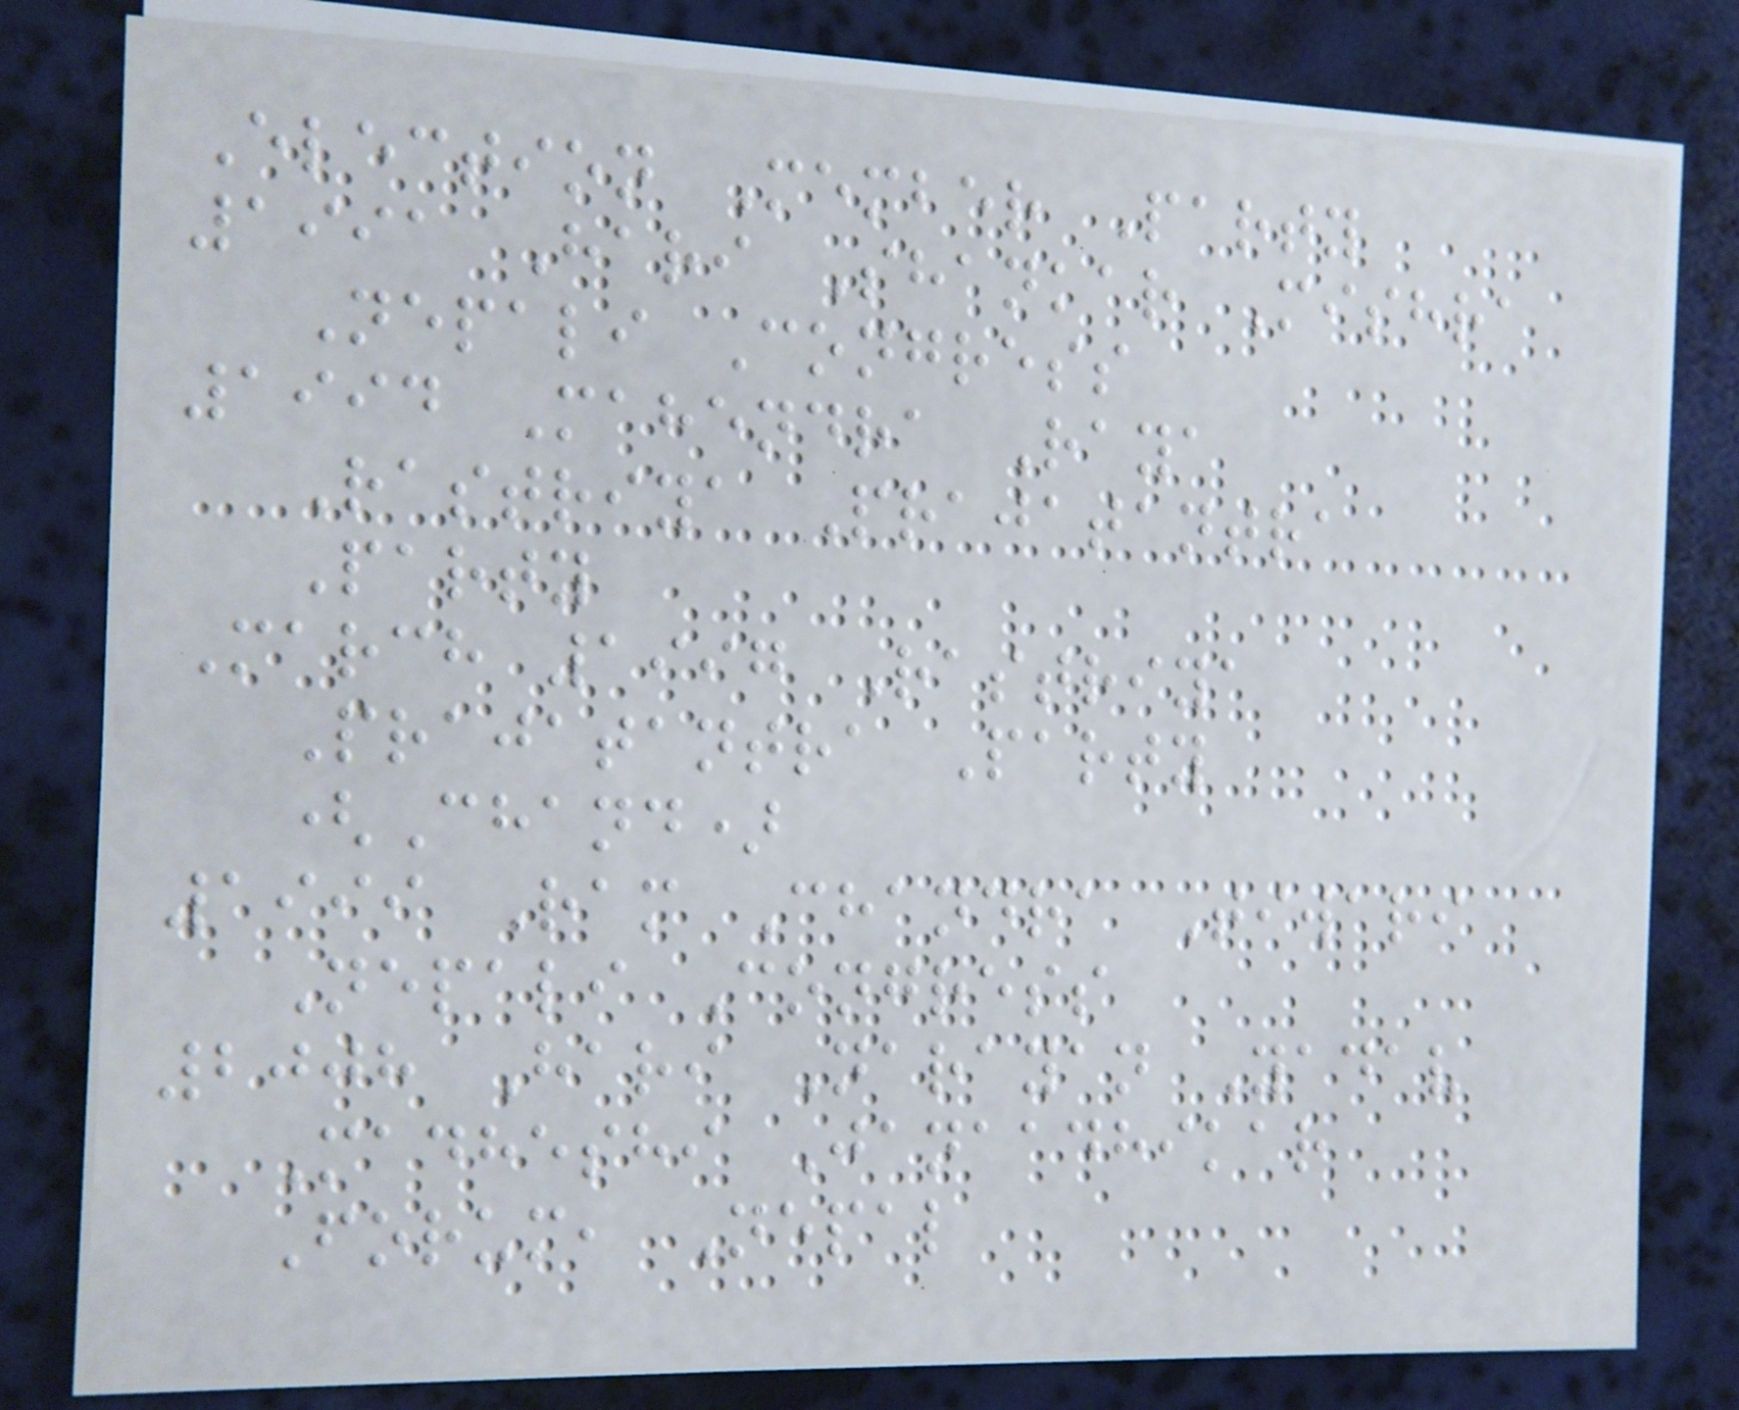Election Member Party
1991 Hari Shankar Mishra
Nepali Congress
1994 Mahendra Raya
Rastriya Prajatantra
Party
March 1997 Rastriya
Prajatantra Party
(Chand)
1999 Ram Chandra Tiwari
Nepali Congress
2008 Hari Narayan Yadav
Madheshi Janaadhikar
Forum, Nepal
